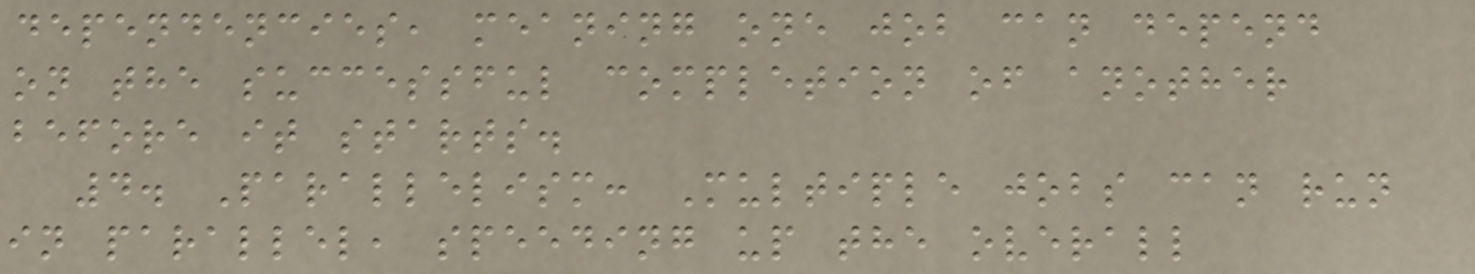dependencies, meaning one job can depend
on the successful completion of another
before it starts.
4. Parallelism: Multiple jobs can run
in parallel, speeding up the overall
